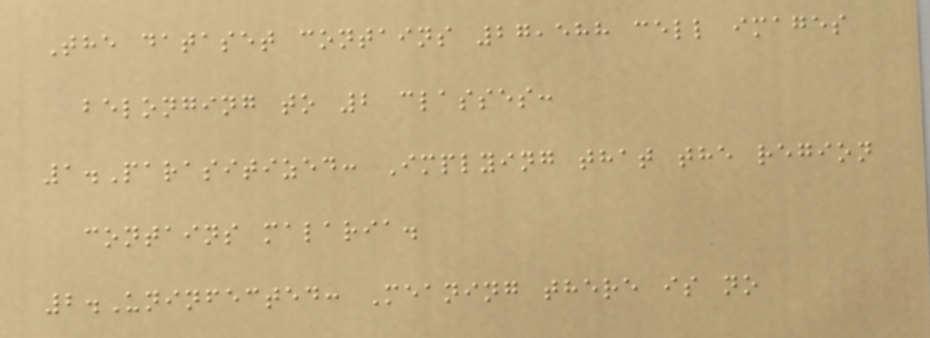The dataset contains 27,588 cell images
belonging to 2 classes:
1.Parasitized: Implying that the region
contains malaria.
2.Uninfected: Meaning there is no
